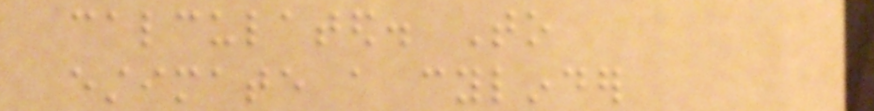calculated. To
estimate a cylinder
